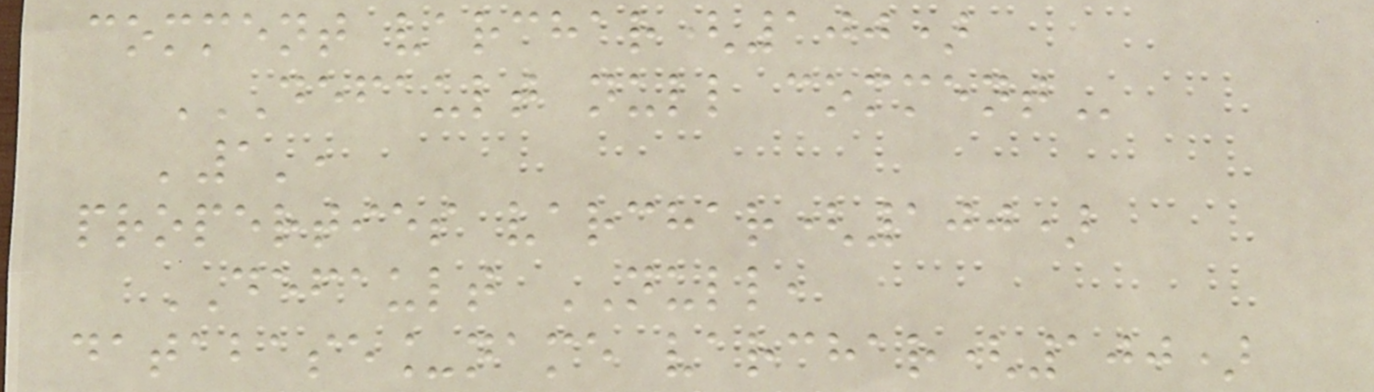comment varchar(100)
DEFAULT NULL COMMENT
'1',
properties varchar(100)
DEFAULT NULL,
database_name varchar(100)
